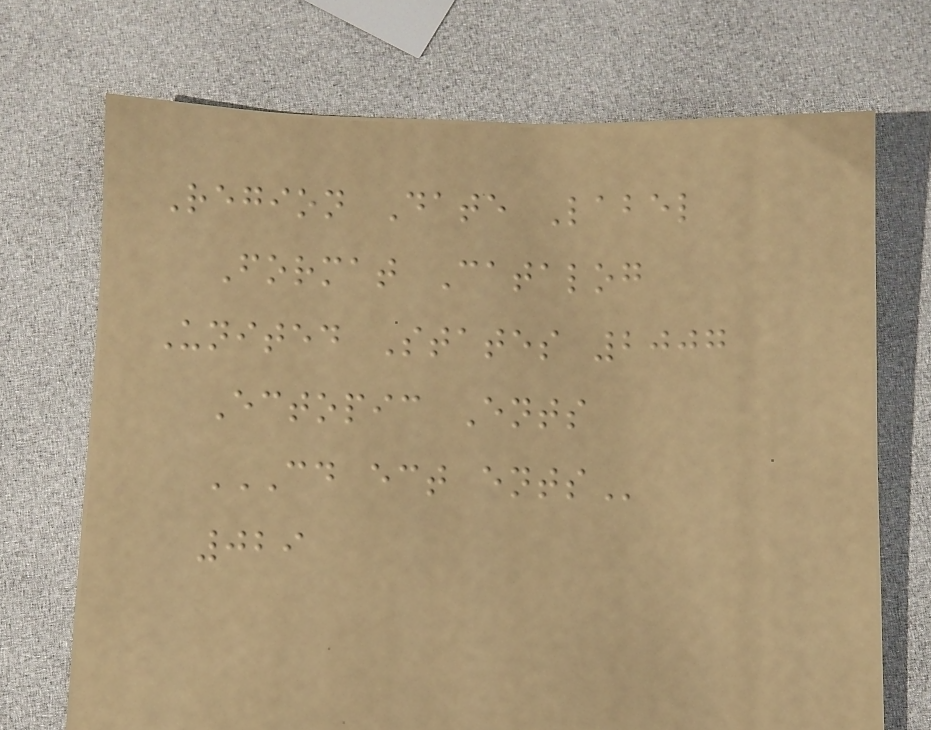Region Date Label
Format Catalog
United States 2007
Ectopic Ents
CD ECT ENTS
029
